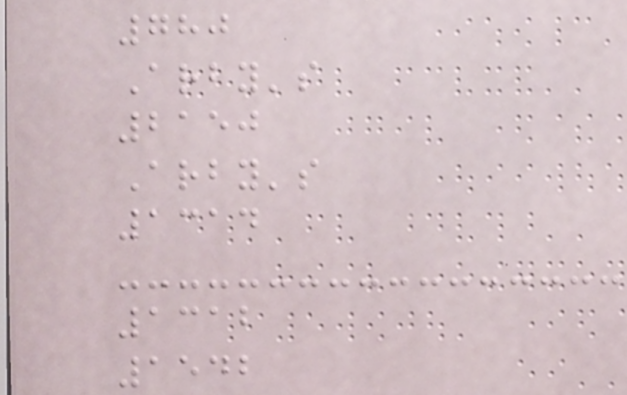780
Arby's
2150
Arby's
1314
1312
1542
